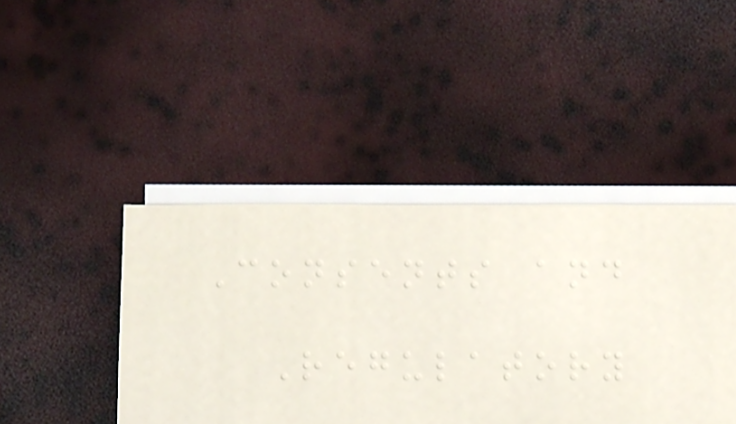Consents and
Regulatory
